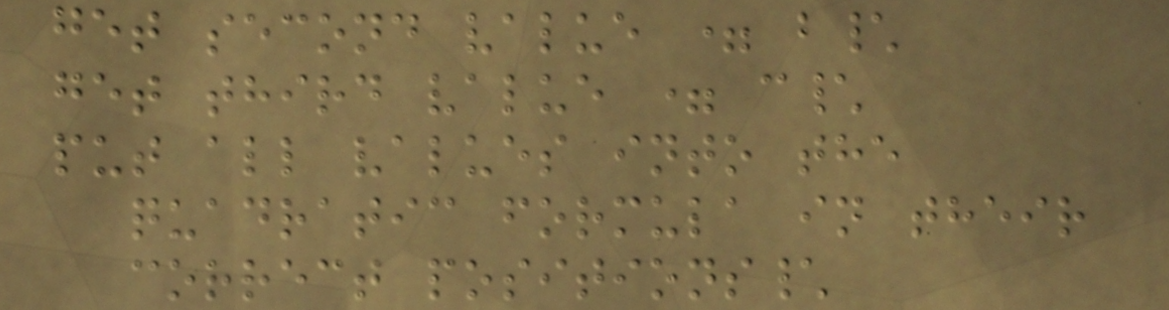get second value = b\
get third value = c\
put all values into the
quadratic formula in their
correct positions\
